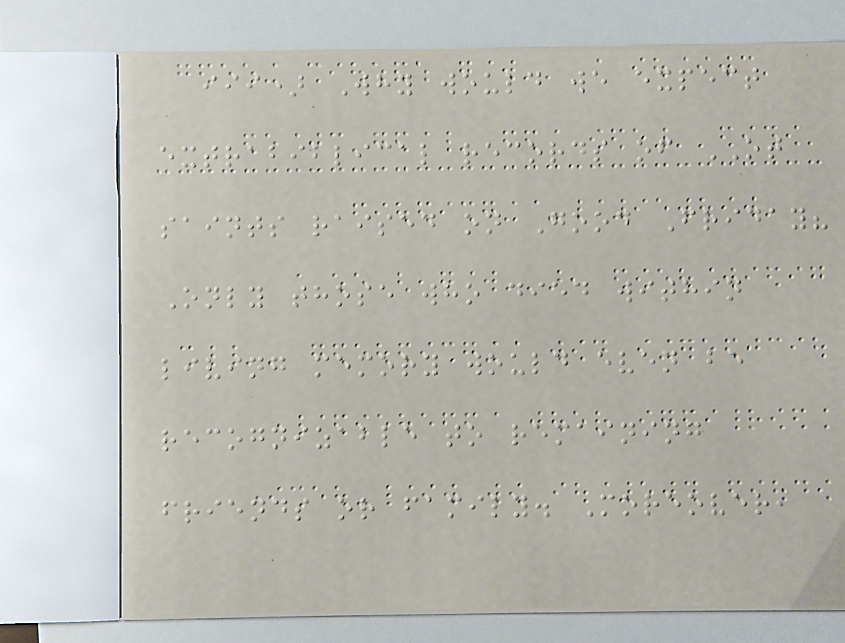iii) Why would we expect
extrabiblical records of OT
saints raised on Good Friday?
Only those who died within
living memory would even be
recognizable to remaining
friends or family. Moreover,
